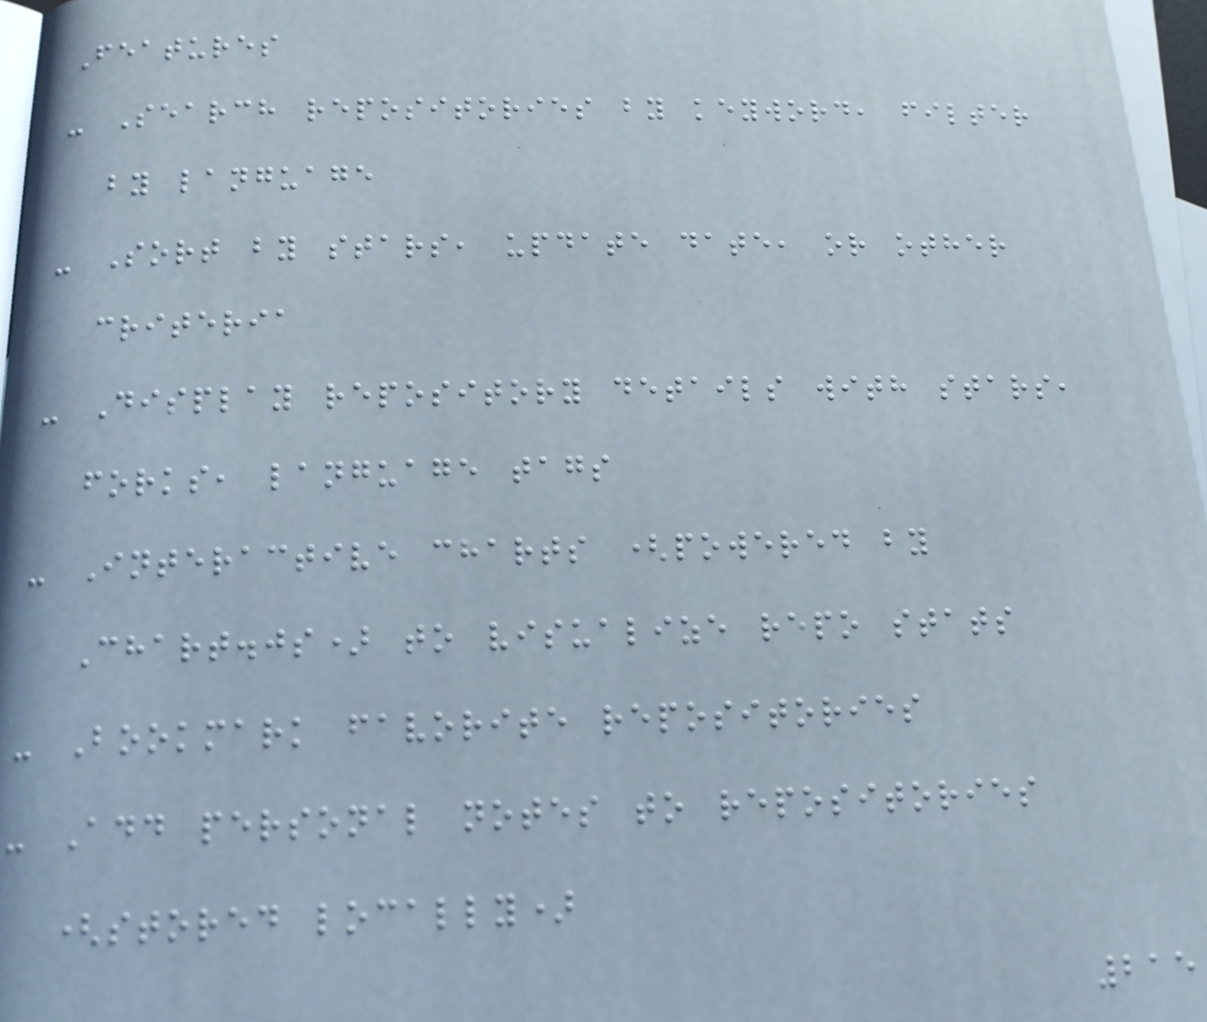Features
- Search repositories by keyword, filter
by language
- Sort by stars, update date, or other
criteria
- Display repository details with stars,
forks, language tags
- Interactive charts (powered by
Chart.js) to visualize repo stats
- Bookmark favorite repositories
- Add personal notes to repositories
(stored locally)
215
